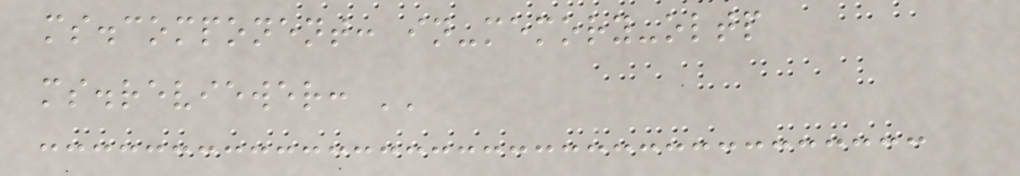ms.component: in-memory-oltp
ms.reviewer: ''
